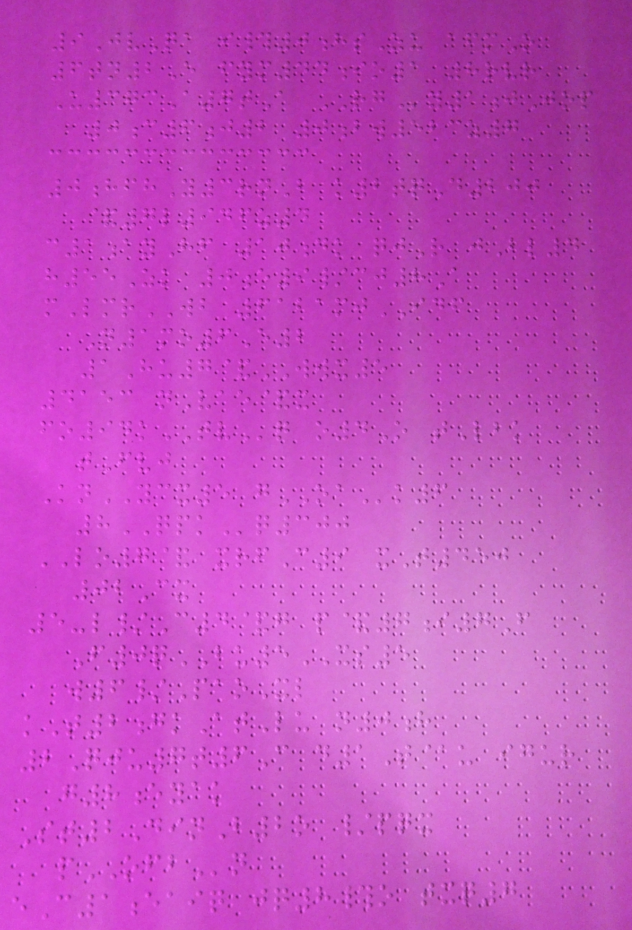9JvQa i#0hsZu afmO
6tn2E fym44io1 8rvr
U373A7tA RGy1jJop
0c6j2 0bw523z7
0hfhY3rnB k2tqD200
&7l946z4
c1ayHf 10dk qjR jBl4
h55Zk 0e9/cj8A
mLmrWB 6121mjIDF
N1mo6E2
1Hu7&WWX5
4153 nVae&x
fo94kTVq o4O tLbk
tFvj
KnYCX5 gOAk6
8QPKq300
LO7& xrfC9 xT450
02Cx
5-l/C4&g p&7i7F
F0qBU5XS5
w6/PaoXl
kT2gkAtLu n0h
2Qju7t6C d1T@u igur
g8eyak
St2DinB2o /pqx
pOFBn
eC1eaiq jq8#o txq7
